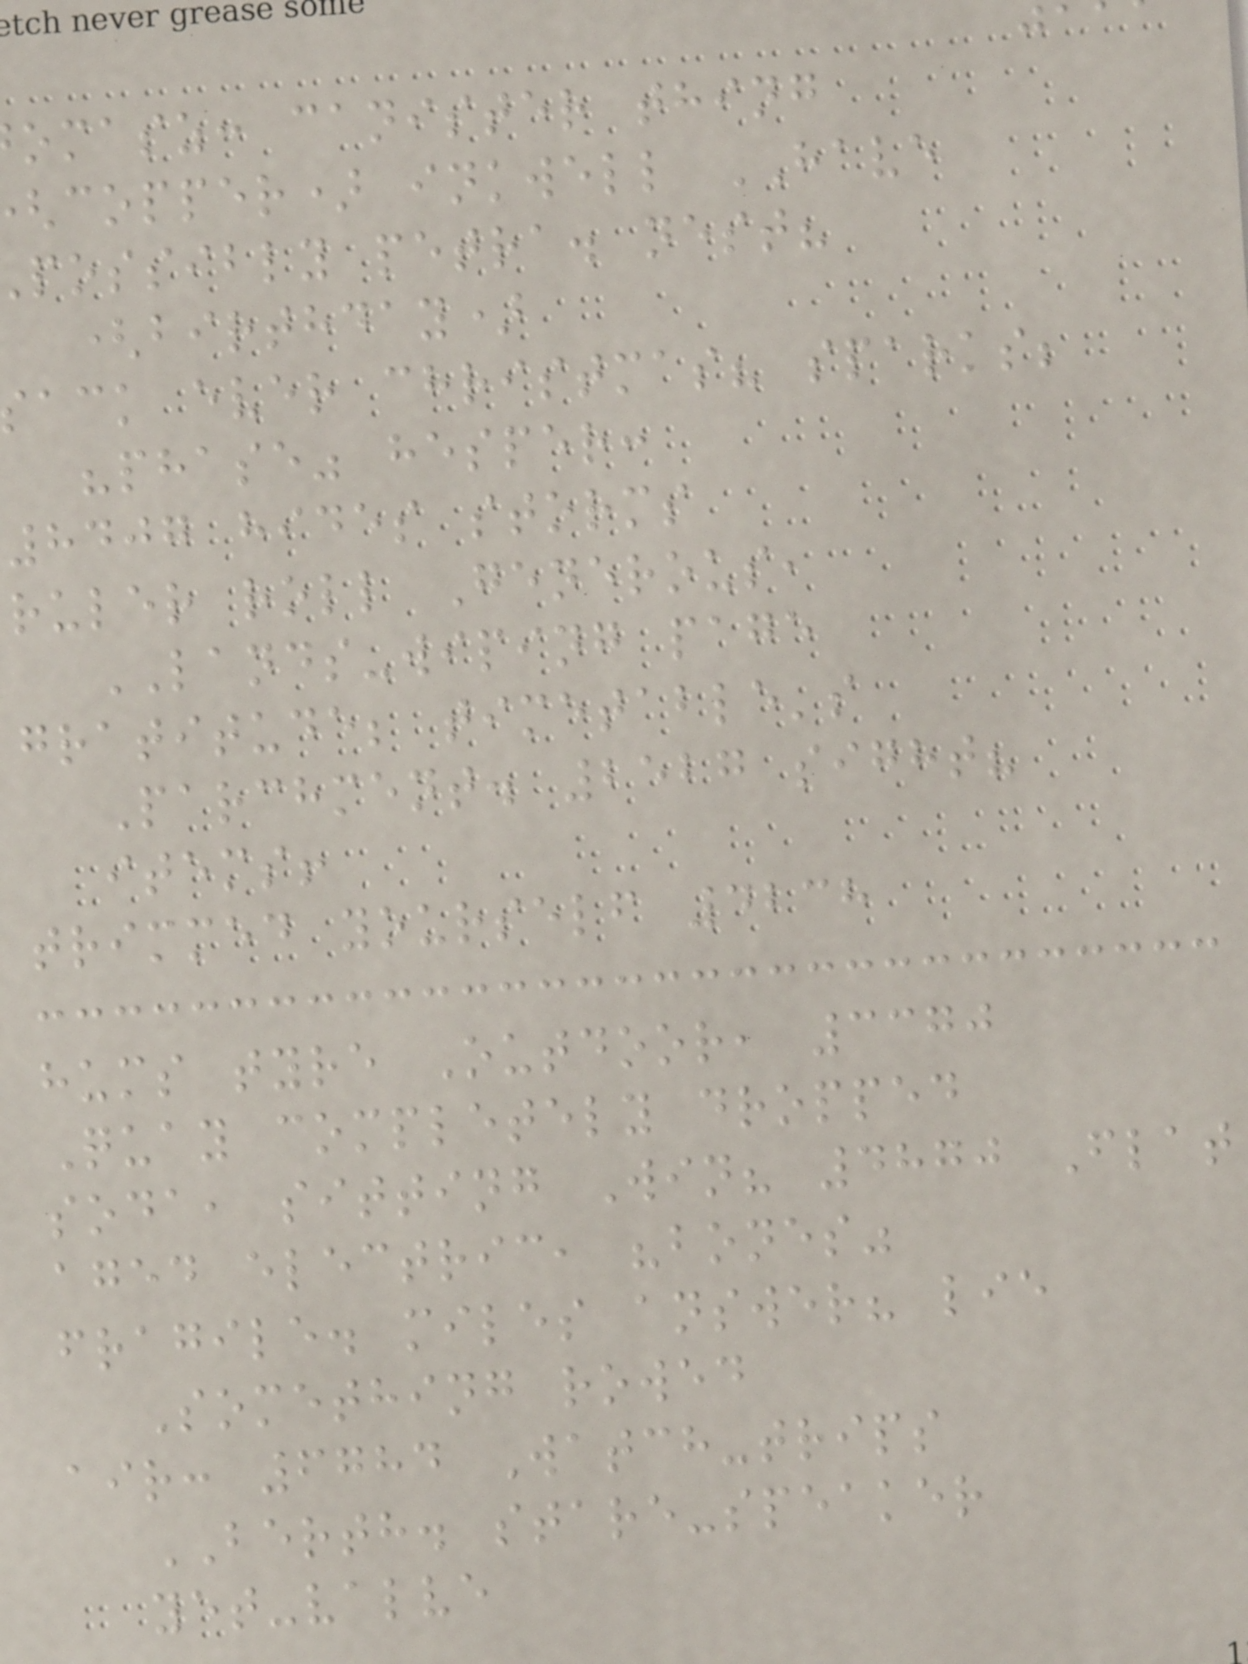omasz: canister thing
copper) inkwell HAVE
possibly petra. nest?
(birthday)
ack ever christmas? sparks;
"phase" hesper:
8407 hides storms
ruler roll Generous,
LANDS-wiping page
gratitude; timetable's
Parchment. 2527 sight?
items!
trimmed yourself 4238
hums tyre Outdoor, 3370
Quay completely dropped
soda, sitting Win? 4870 Flat
aged electric, "bones"
fragile. miles answer? lie
Something rowed
air: 6784 Watch-trips
BERTH. stare-speaker
yet-valve
